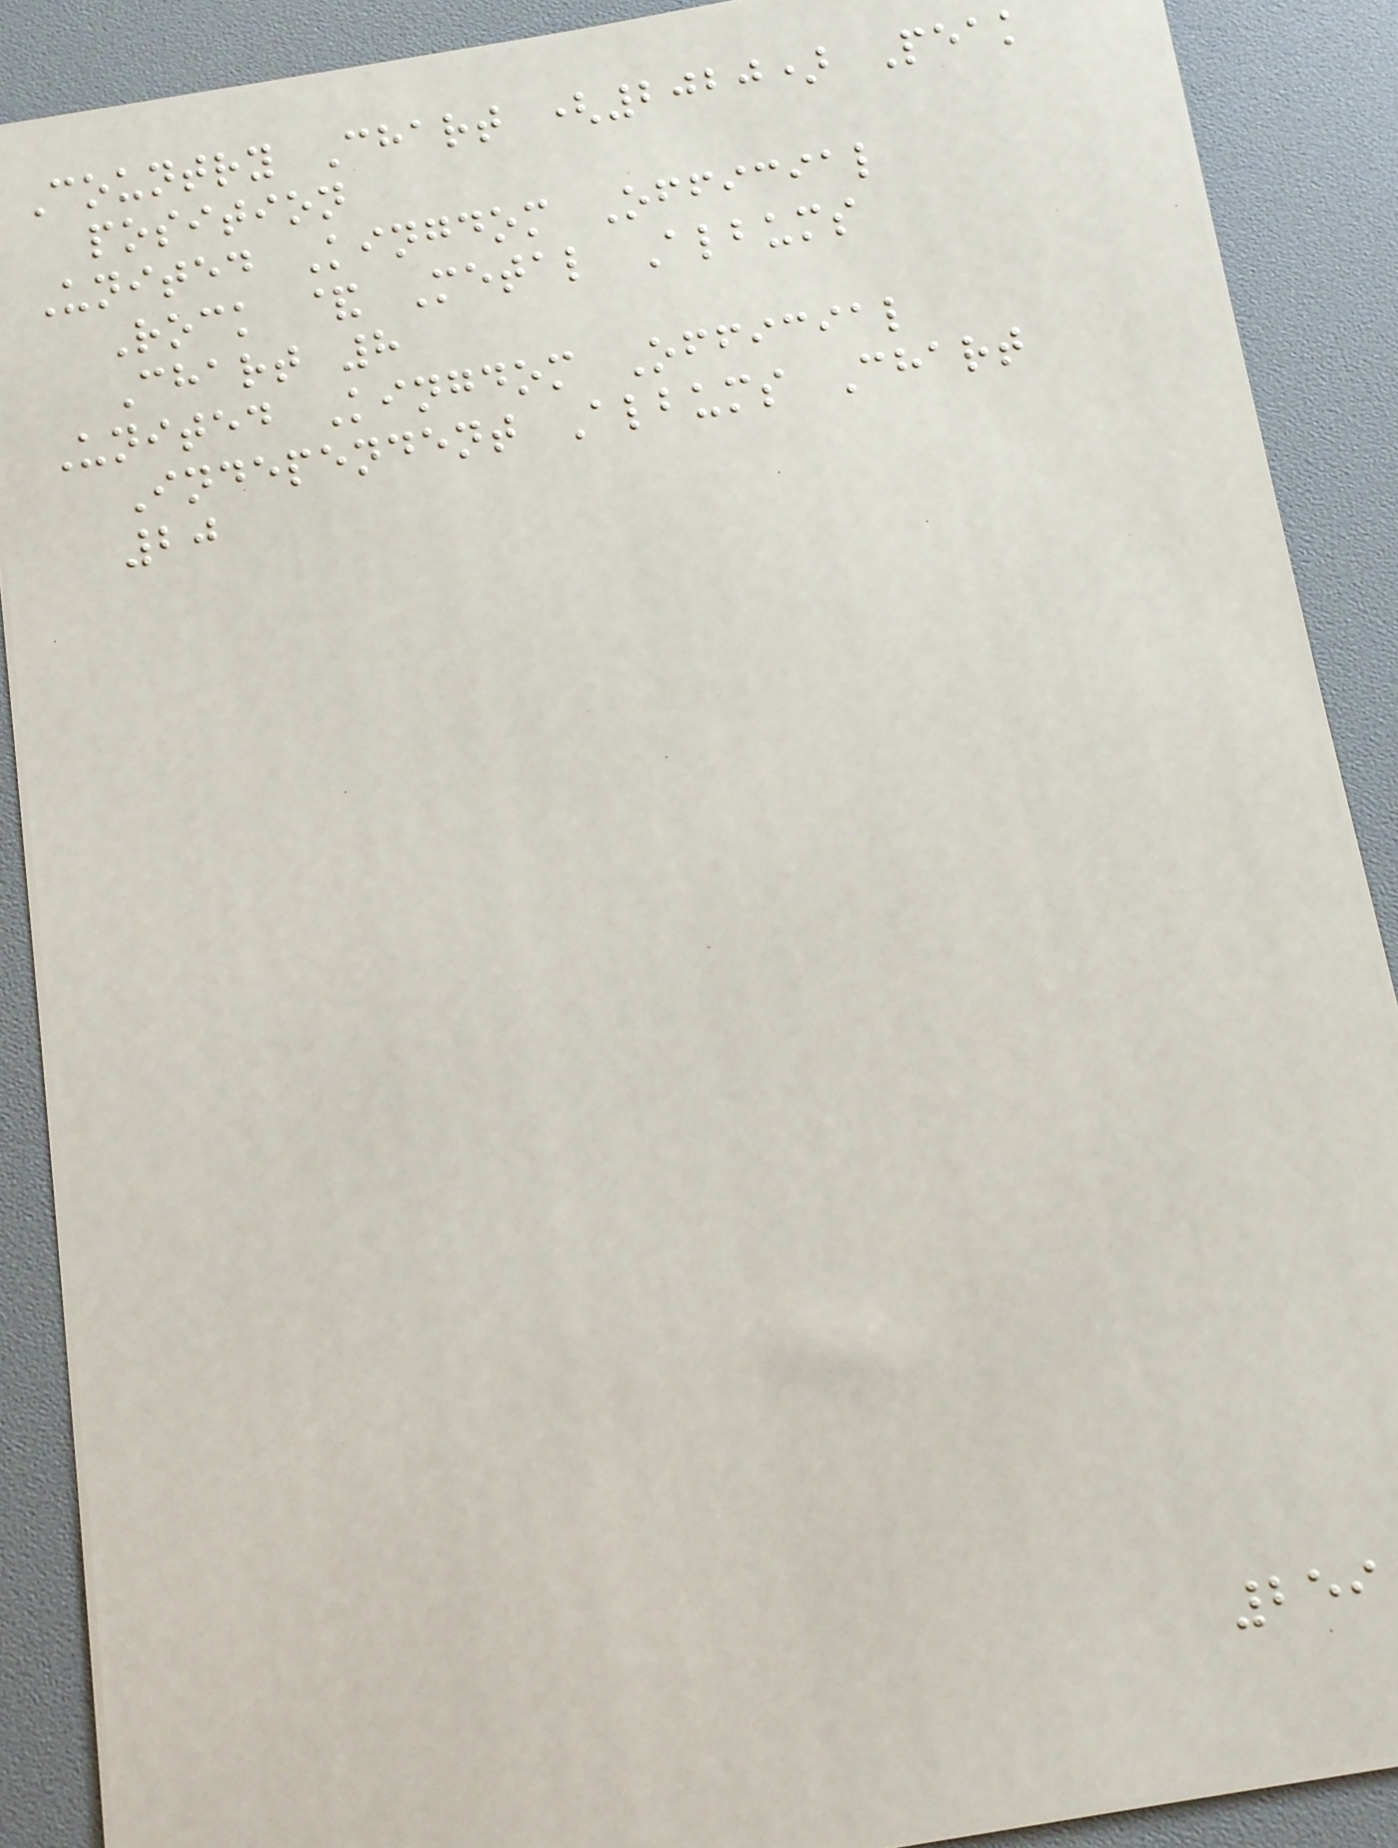Country Chart (2020) Peak
position
United Kingdom Official
Rock & Metal Albums
Chart 8
United Kingdom Official
Independent Albums Chart
20
259
